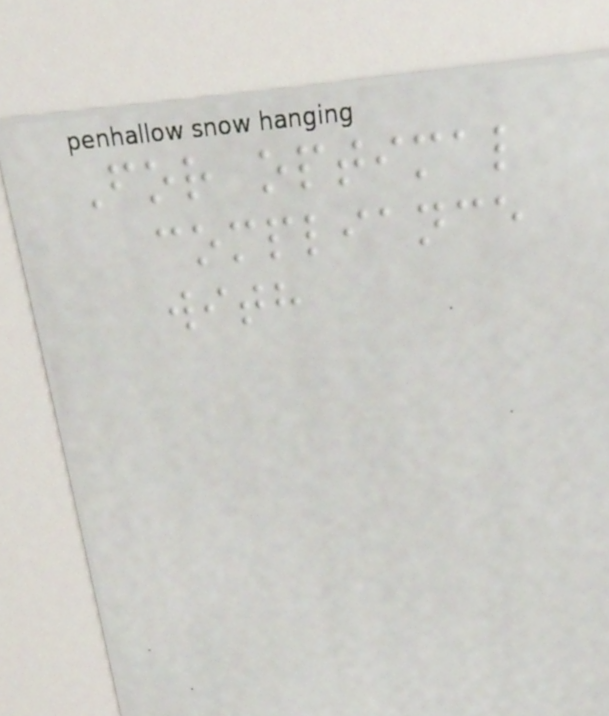For optimal
compliance
with
